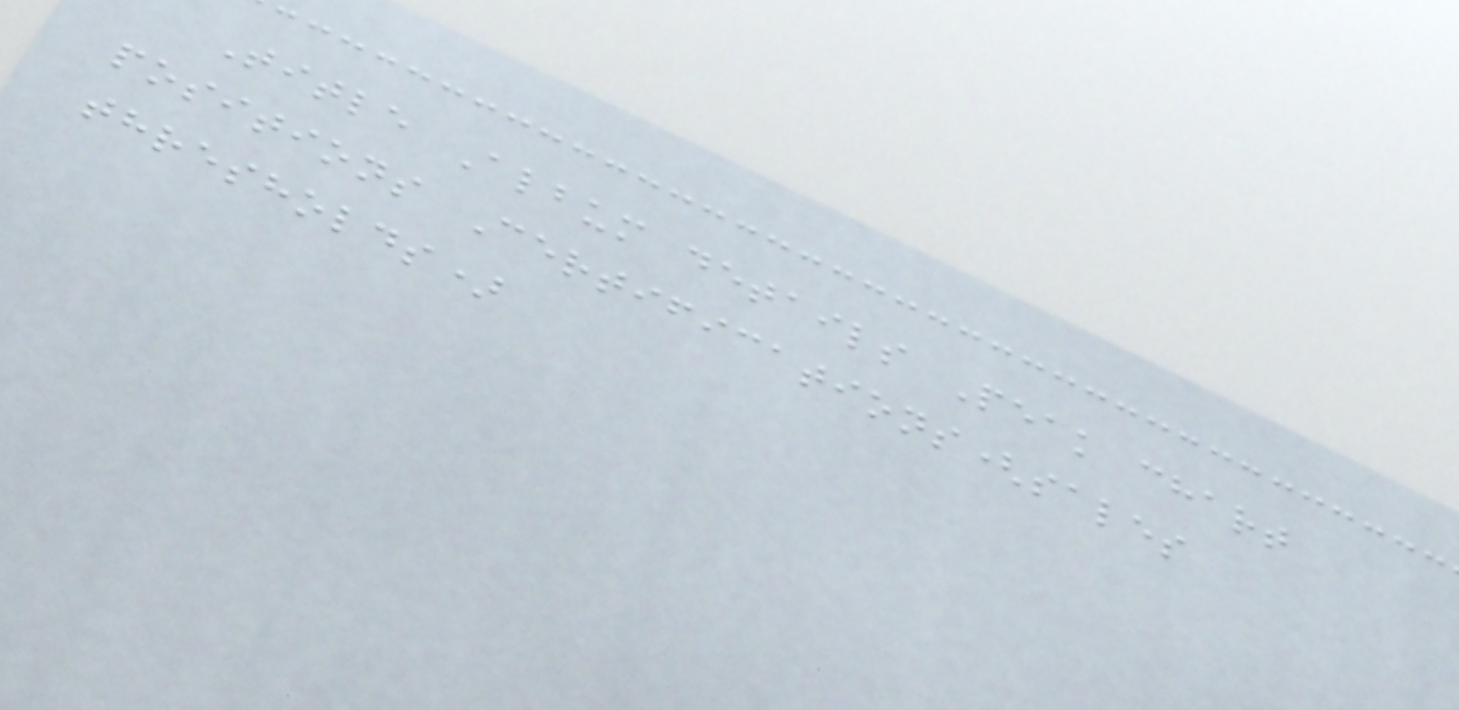Title Album details Peak chart
positions Certifications(sales
thresholds)
